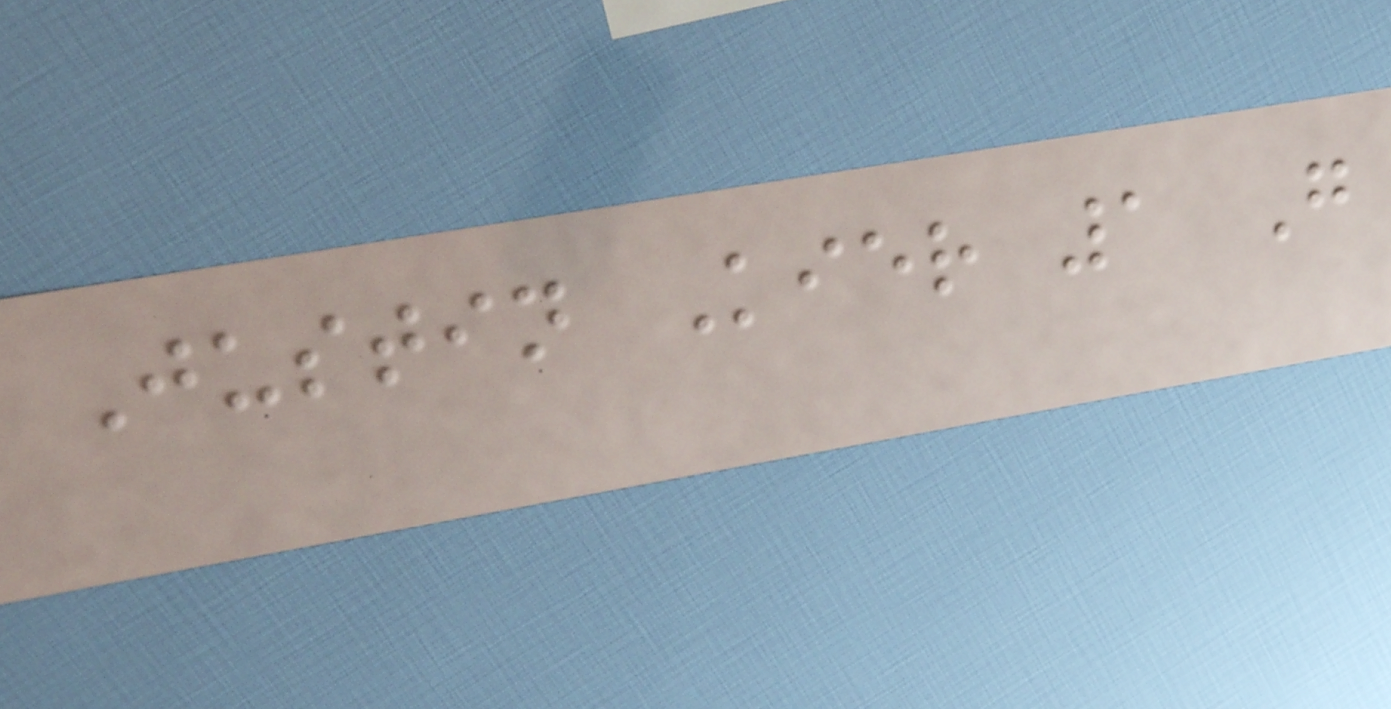Justin Kier 1 G
